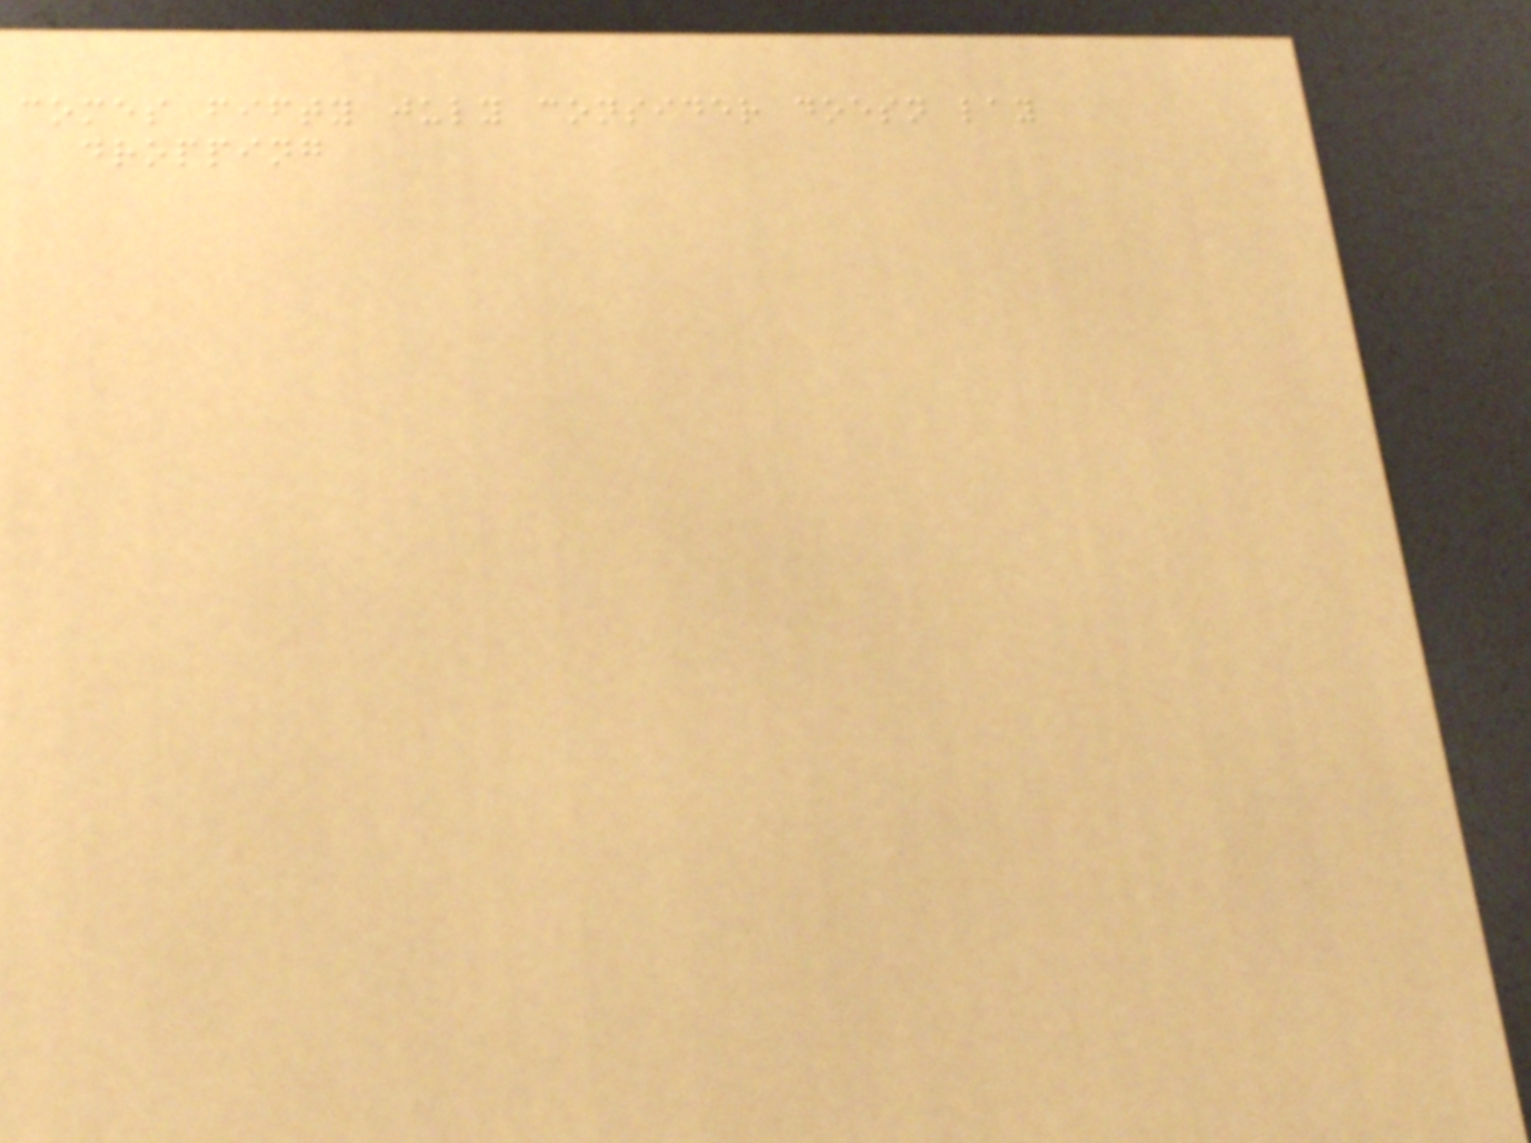comes fifty july consider doesn lay
dropping
